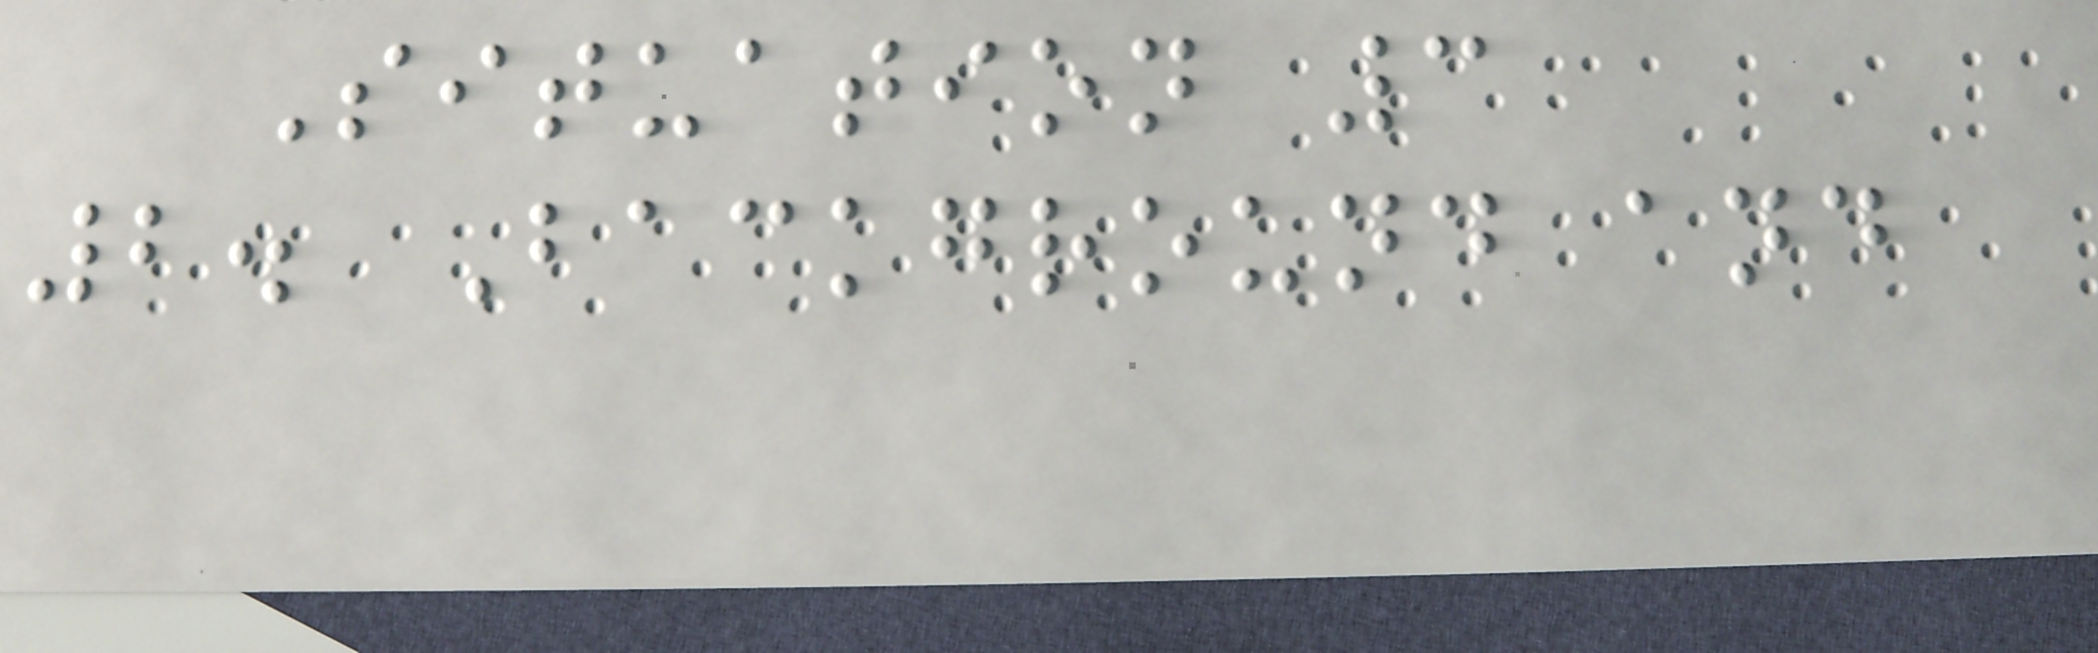Situation 3
2. Background and
